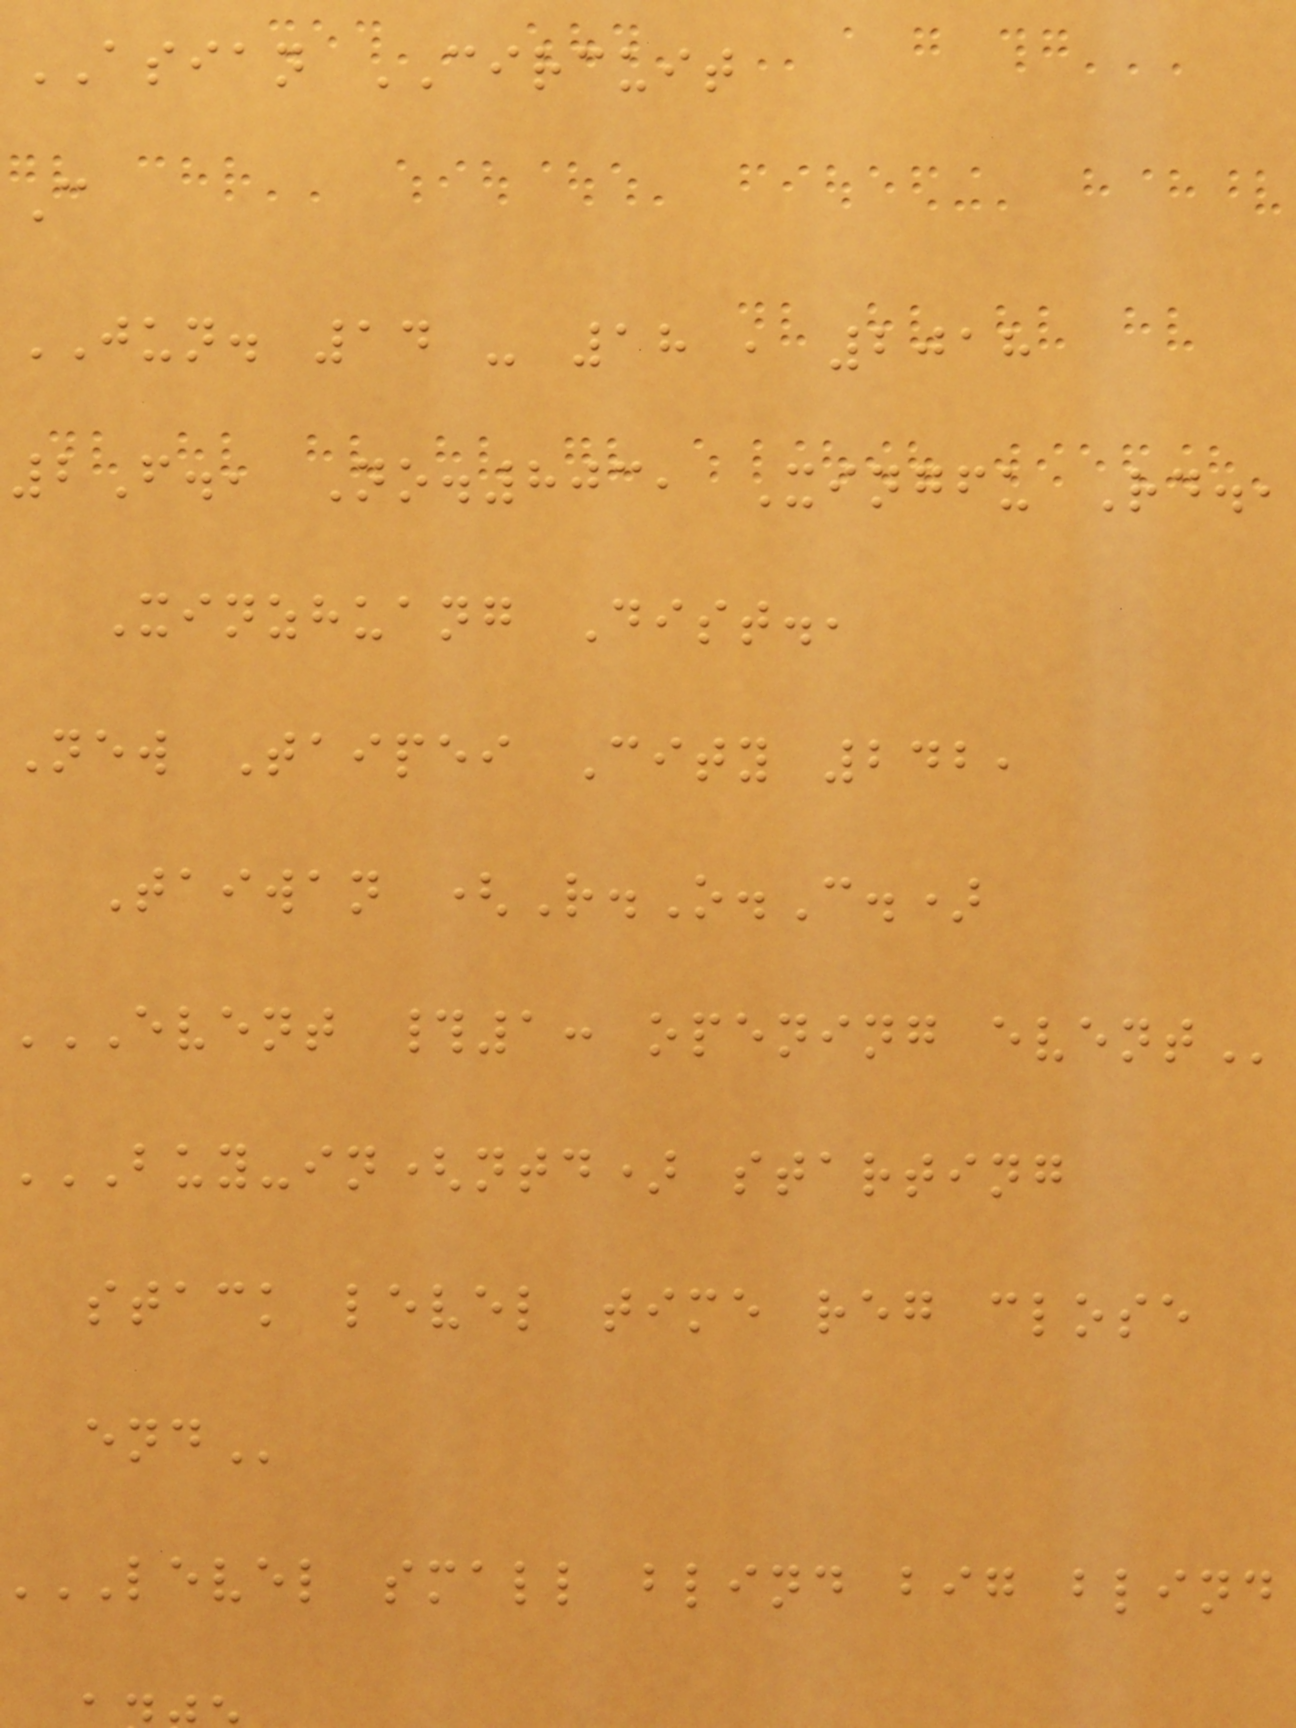ASIAN CIRCUIT
C
JUN. 14 - 18 , 2018
2F., No.803, Xingfu Rd.,
Xinzhuang Dist.,
New Taipei City 242,
Taiwan (R.O.C.)
EVENT #1: OPENING EVENT
BUY-IN(NTD) STARTING
stack level time reg close
LEVEL small blind big blind
